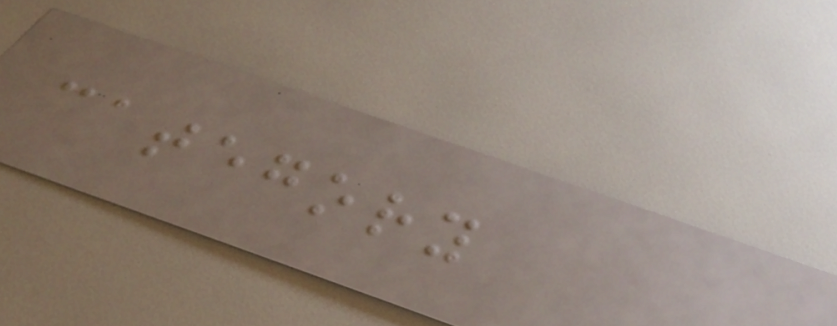category
